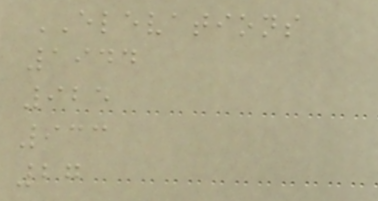ELEVATIONS
1944
925
933
27
